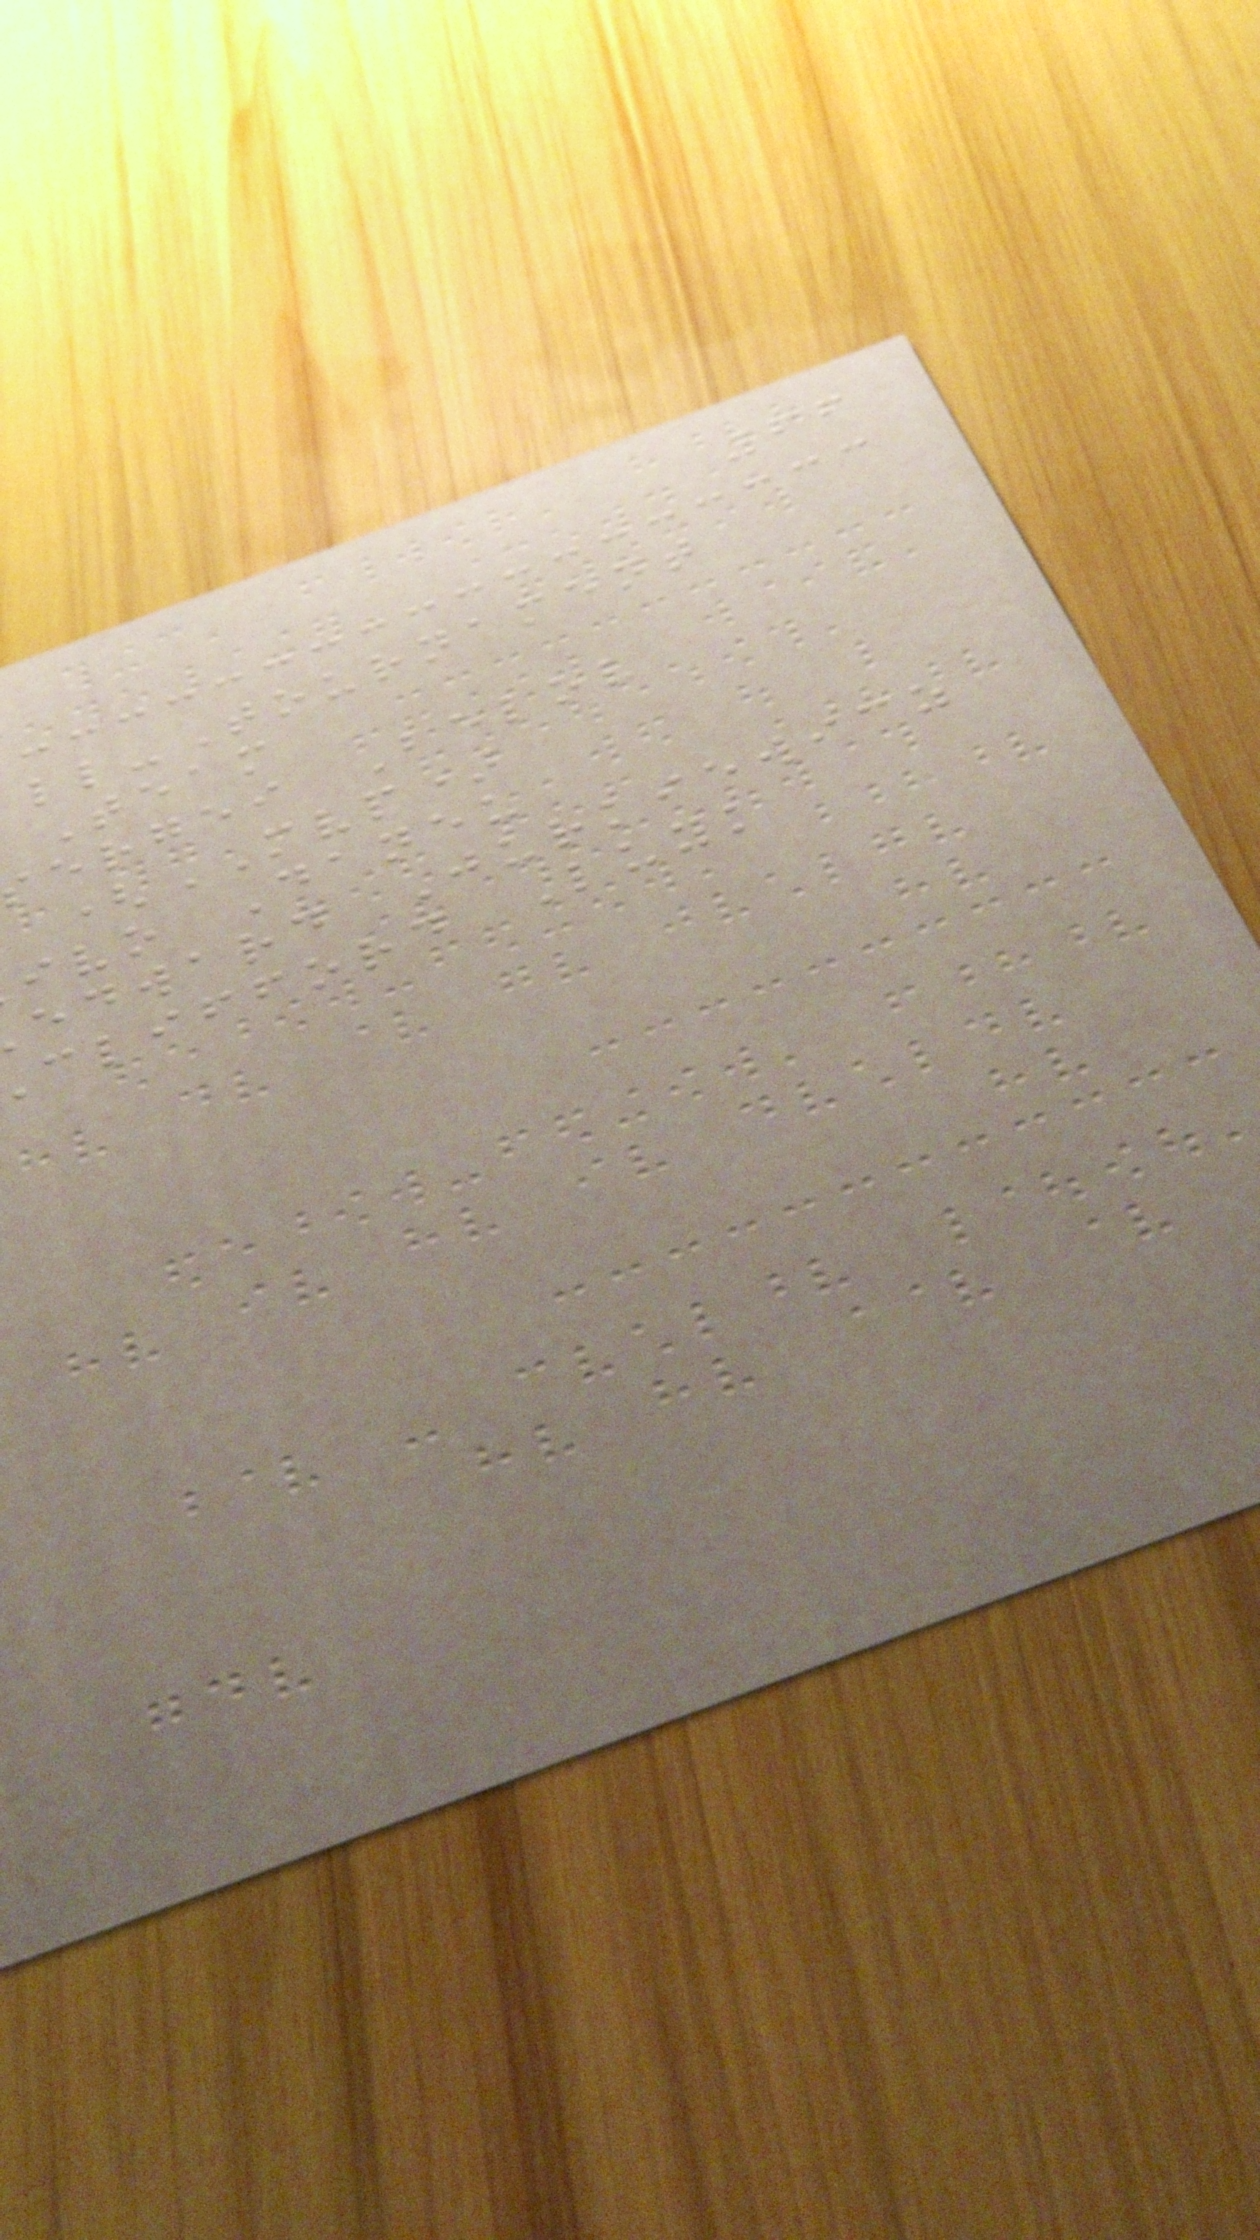66
ll-Tournament
Team
ergei Belov
(MVP)
ivo Daneu
edward Jurkiewicz
clifford Luyk
